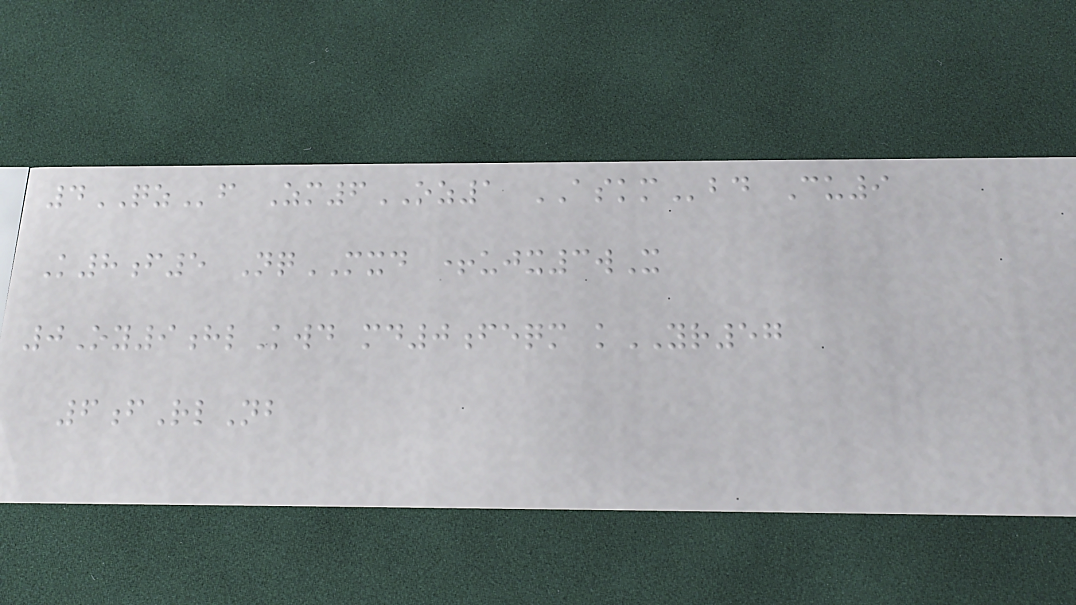4QZf Zm6OZ1 ASKMbd Cu9
K8f5 NqMXD +ujx3wX
0Oy9hlKwd md0feqm kYR57
6fRlNb
